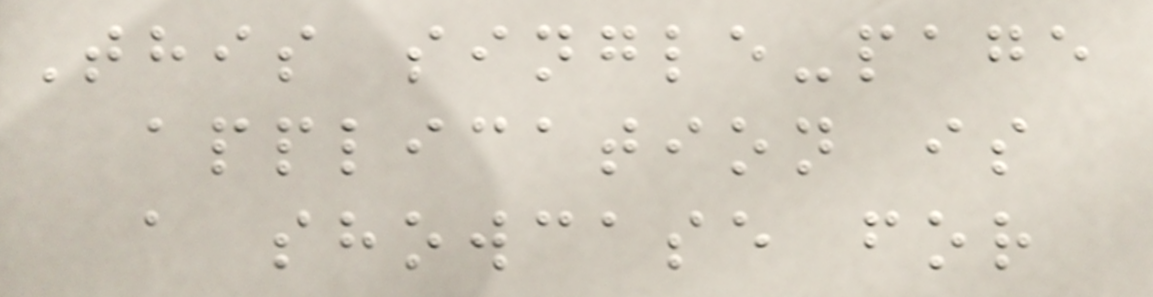This single-page
application is
a showcase for
